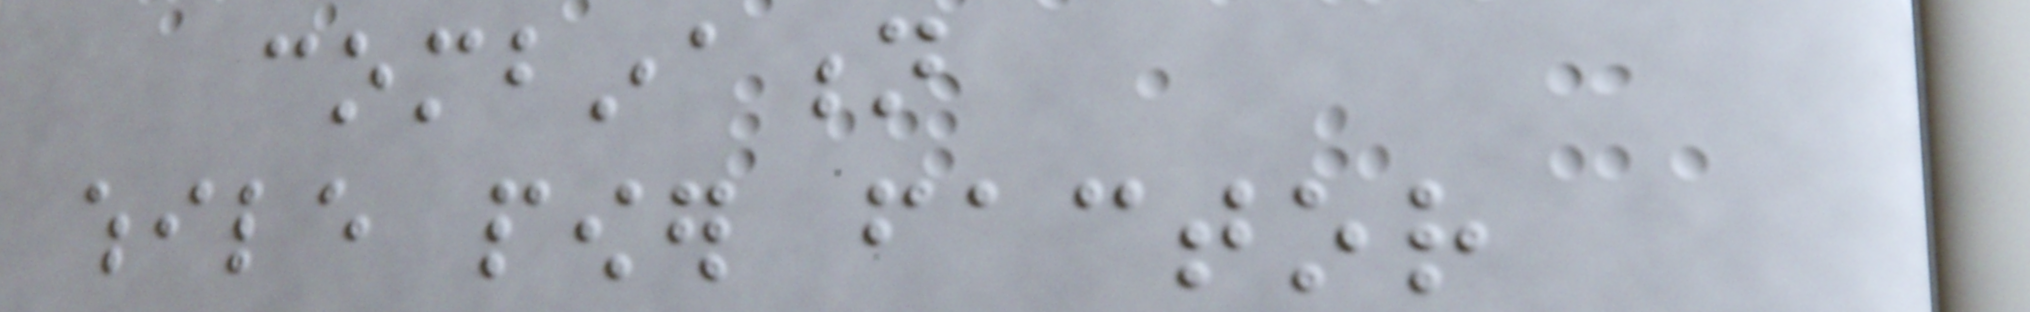combination
while power factor
